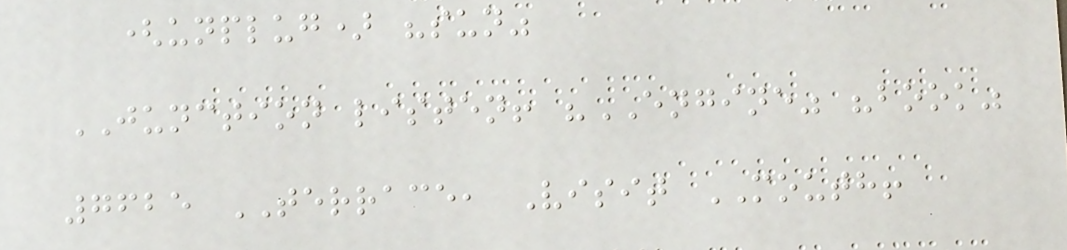(unplug) "sun"
JUNCTION listen! "ENGINE" "book"
7625 TERRACE, Visit MOUTH!
